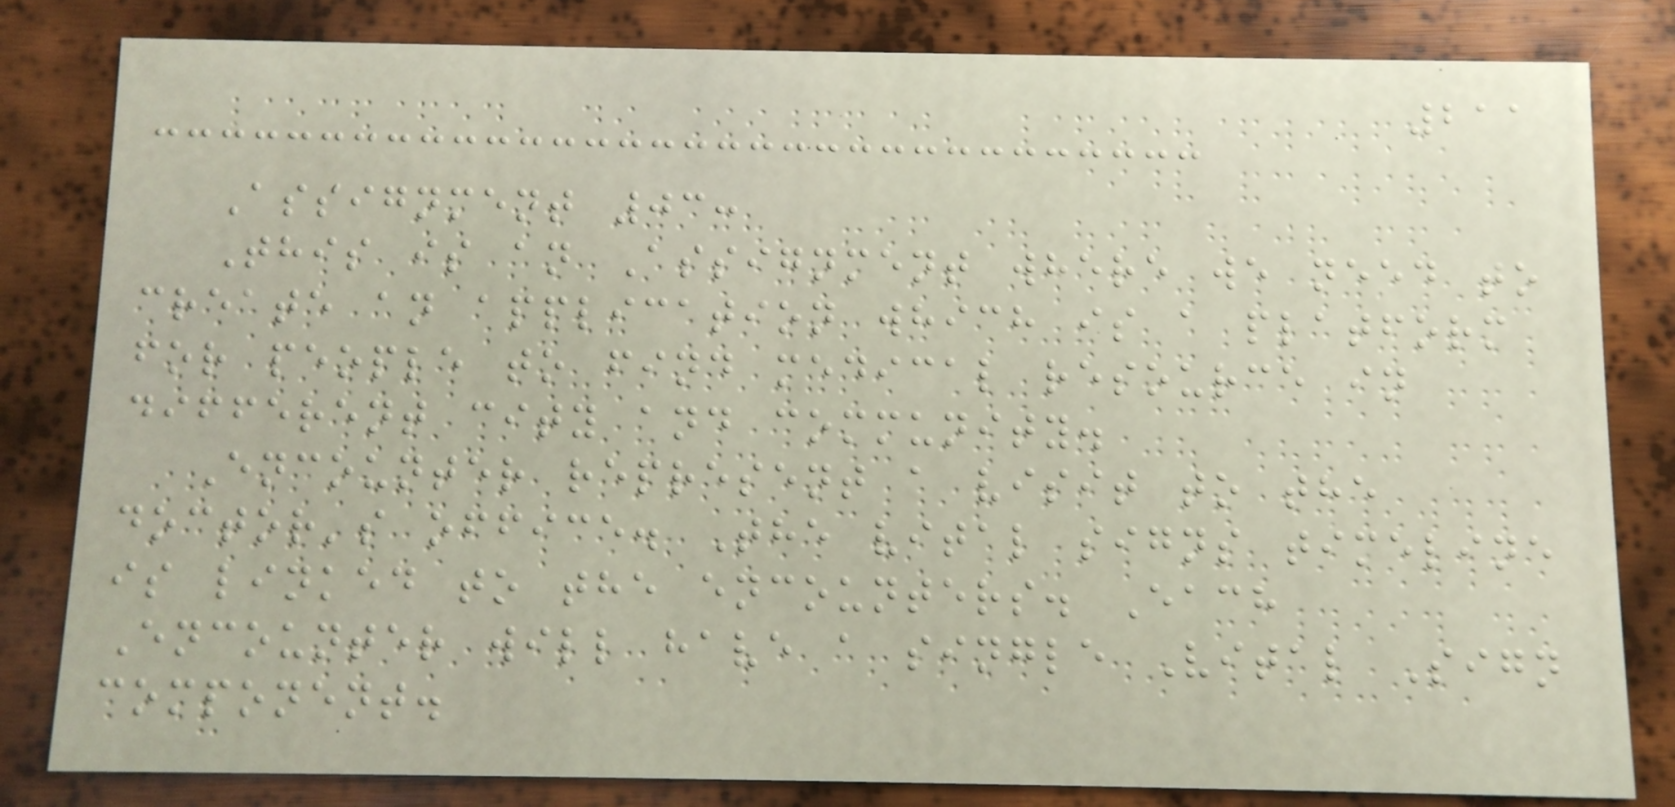211
Assignment 03:
This is an Assignment where we need to
create an application which is a platform
for people to find medical resource in
different city and community.
Encounter represent a visit to the
doctor's office. The vital signs timeline
is linked to the encounters. Each
Encounter will have a single Vital Sign
component.
